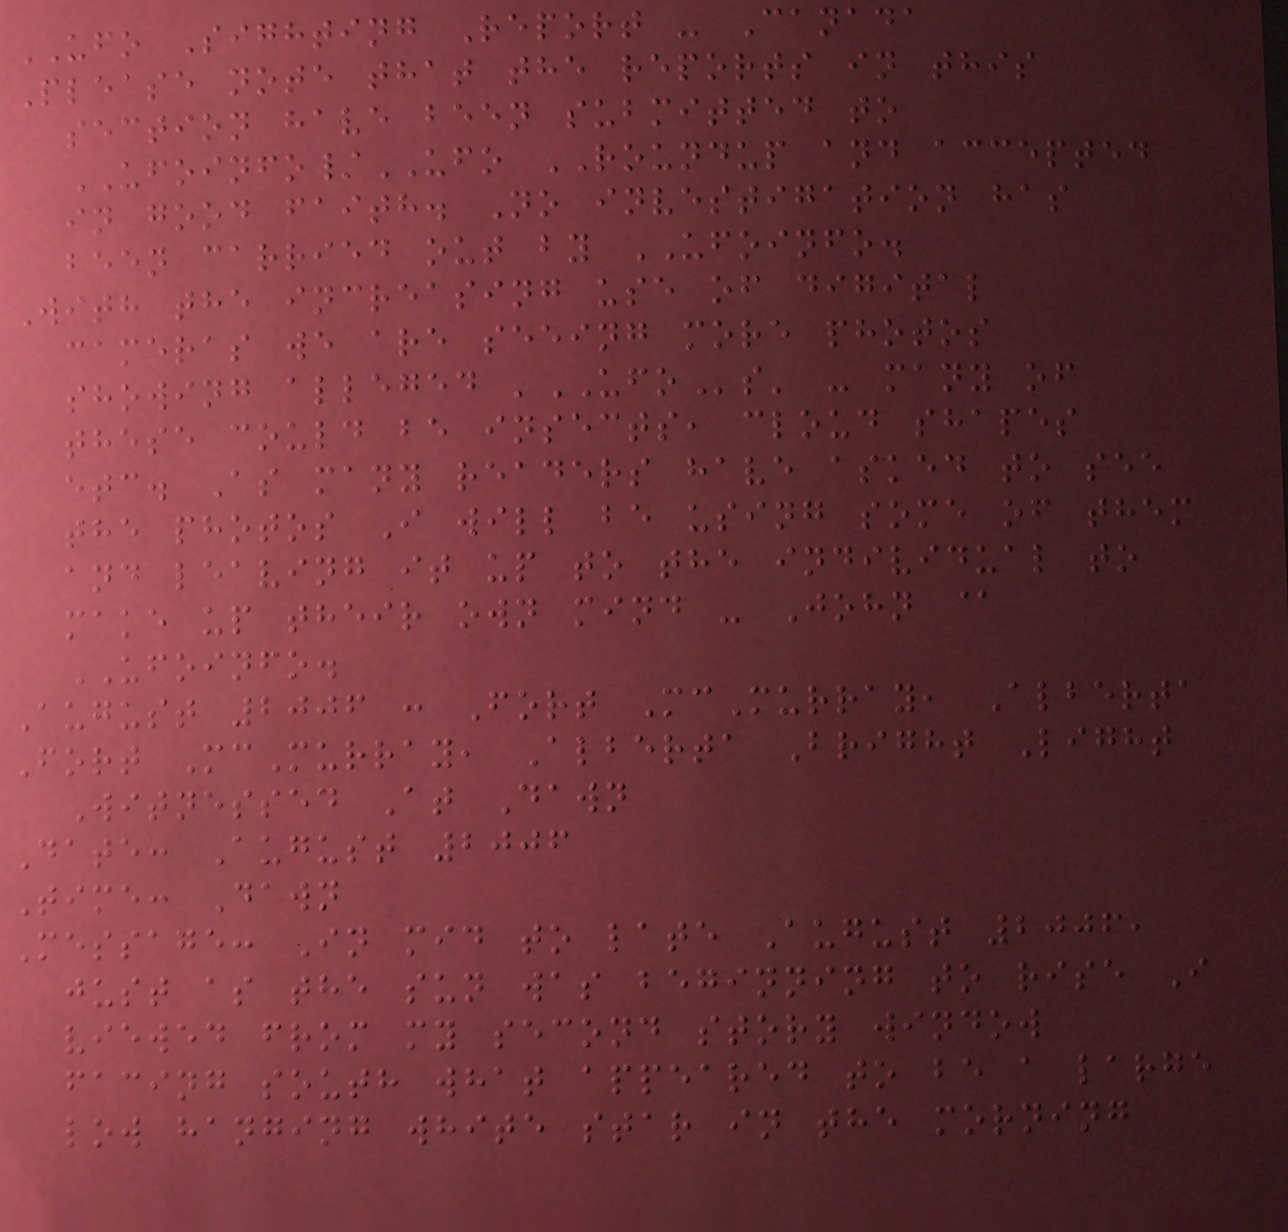UFO Sighting Report - Canada
Please note that the reports in this
section have been submitted to
UFOINFO/UFO ROUNDUP and accepted
in good faith. No investigation has
been carried out by UFOINFO.
With the increasing use of digital
cameras we are seeing more photos
showing alleged 'UFOs' - many of
these could be insects, cloud shapes
etc. As many readers have asked to see
the photos I will be using some of them
and leaving it up to the individual to
make up their own mind - John @
UFOINFO.
August 2006 : Fort McMurray, Alberta
Fort McMurray, Alberta Bright Light
Witnessed At Dawn
Date: August 2006
Time: Dawn
Message: In mid to late August 2006,
just as the sun was beginning to rise I
viewed from my second story window
facing south what appeared to be a large
low hanging white star in the morning
